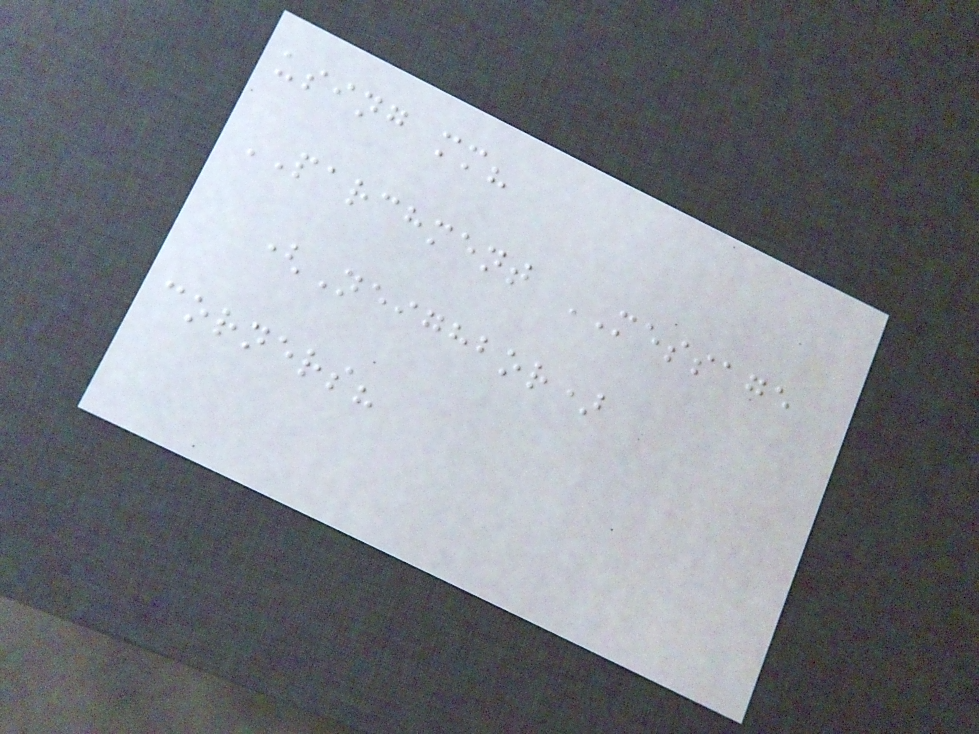using mm?
PARCHMENT MESSAGE
(Neighbor)
corners?
